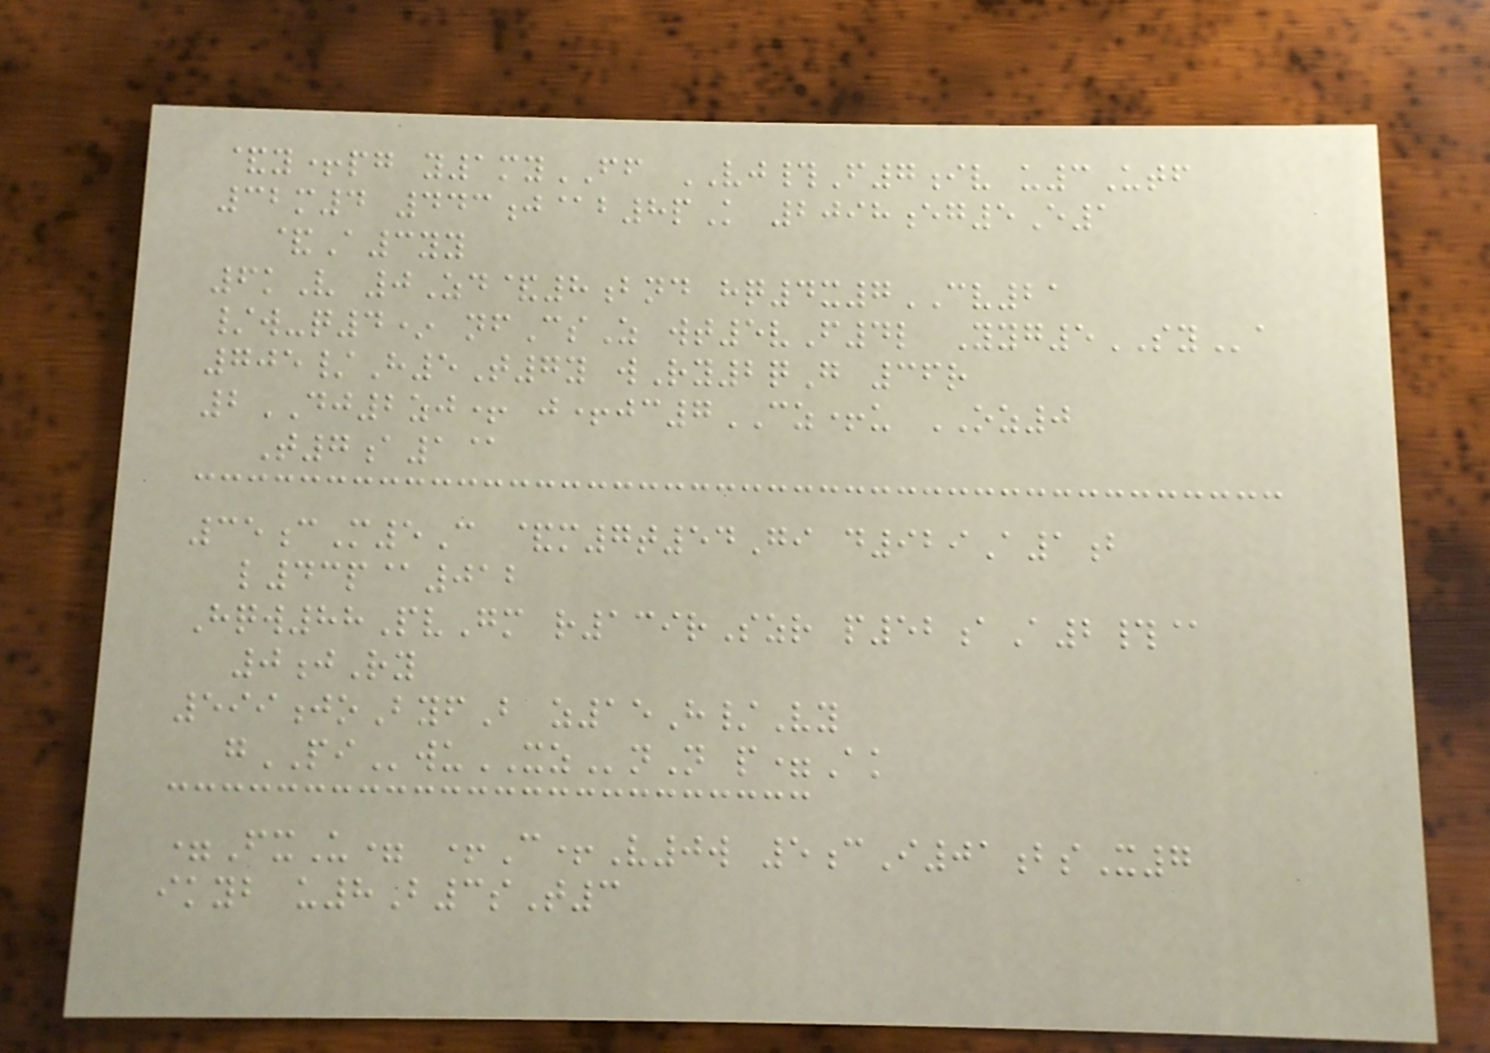&y+pg y1myFF VJ#F7iv u3Utf
32m4 443j@b8pK 2098eg5E1
&A3yy
6kV 0Zd&8bnd hq4x7CV21
/w-q4* nfCsZ wt5vF4l Yyg5SYa
705/H5T7y wRy2qG 36r
2DJ2zj+ j+jc7CZ+u OZ0
T7a1@
35cM5C &m7t54Gi d929A1b
l43p@012
Hqw88PvGm r139rSzr p52aA2#@
0jRy
599joByfB z15H/Vy
gPIwuXZnN p=Ak
=FxU= +C+V0w 5cI01bsX7
ikyb u8B3sT3
